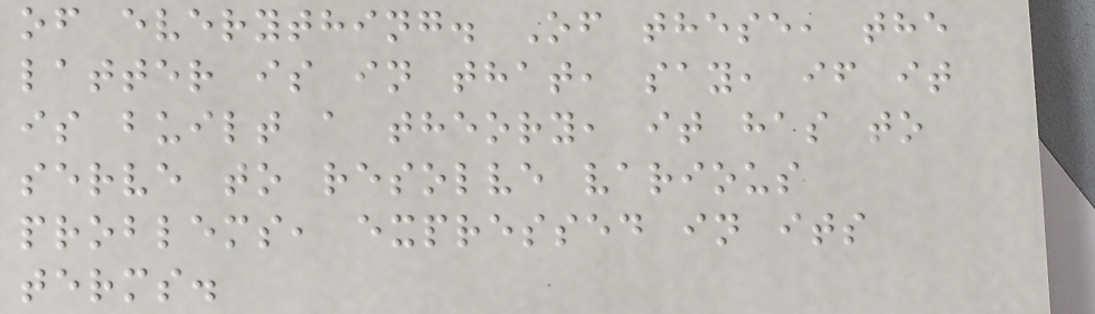of everything. Of these, the
latter is in that, say, if it
is built a theory, it has to
serve to resolve various
problems, expressed in its
terms.
